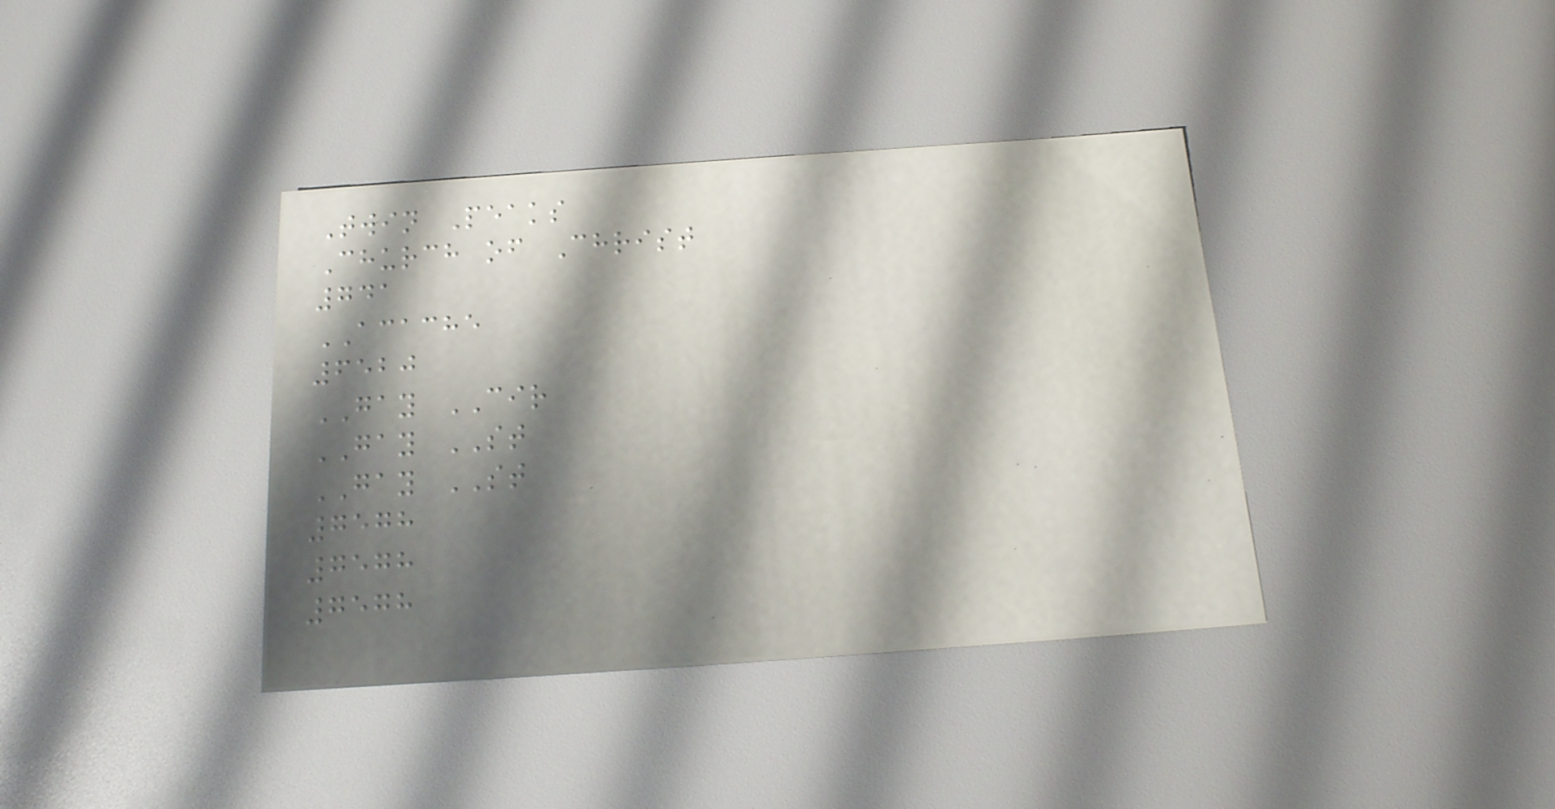Twin Peaks
Church of Christ
741
ACACHE
6520
GAY CIR
GAY ST
GAY ST
7578
7578
7578
